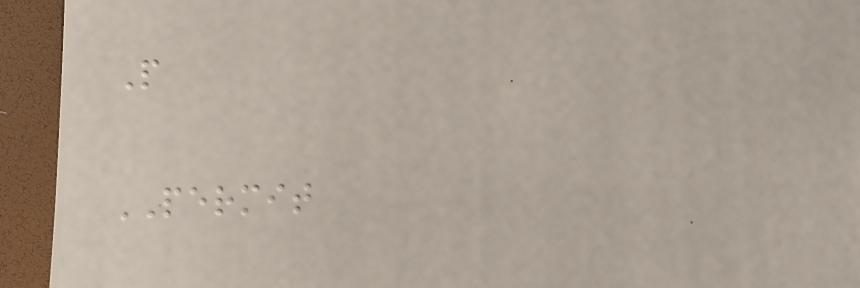P
PERMIT
